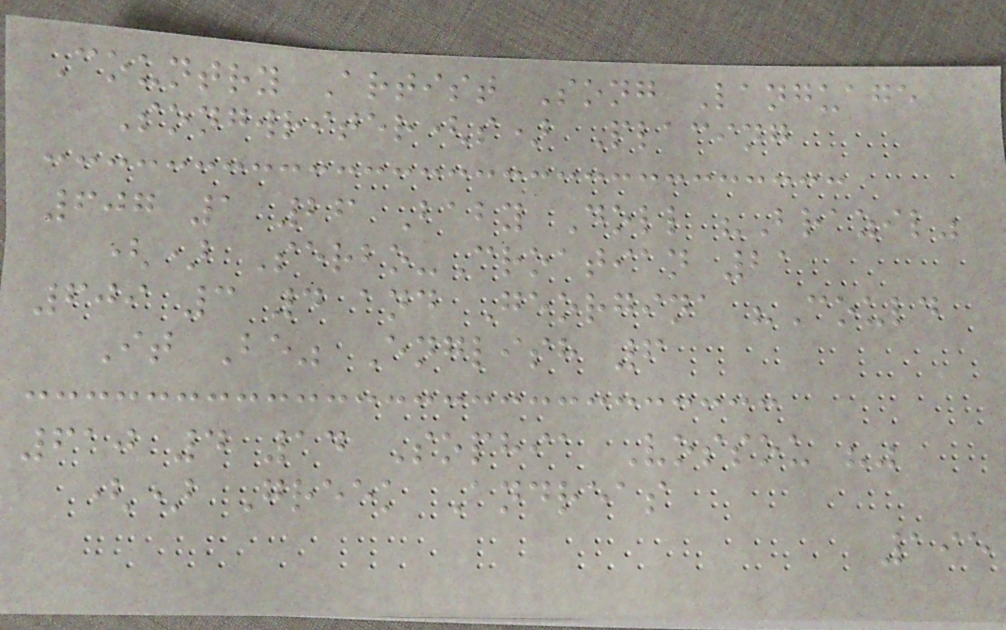Country Artist Song Language
Songwriter(s) Placing
607 1 26 Baby Doll "Brazil"
() Serbo-Croatian 21
609 3 4 and Georgina "Could
It Be" English 6
610 4 14 Sophia Vossou ""
() Greek Andreas
195
